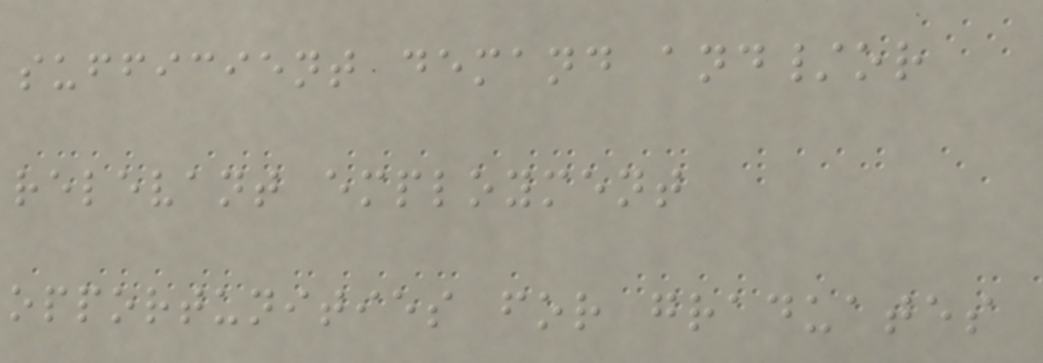sufficient demand and/or
relevant employment
opportunities for graduates
